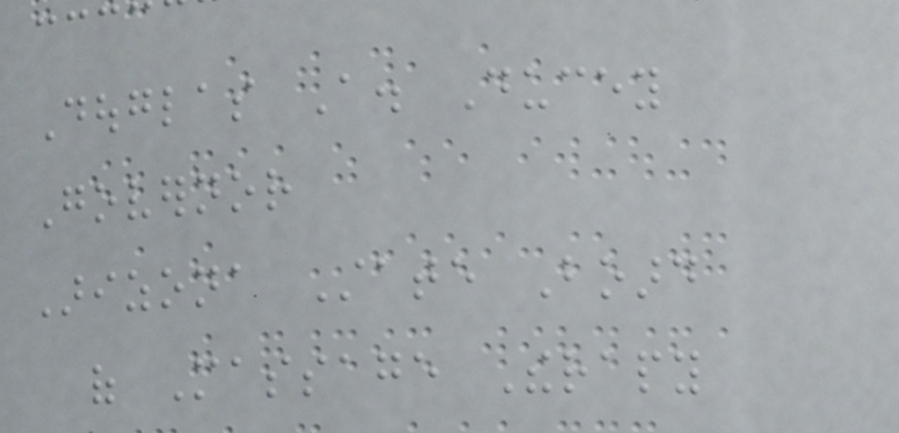Douglas A. Ducey
Governor
Arizona State Board
of Massage Therapy
